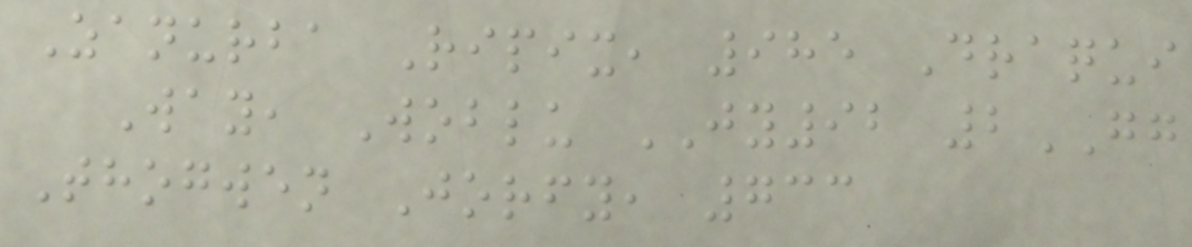Zanurba Ripix, 985 Draqui
Way, Woblu JY92 2GG
Thogwen Jorfy, 733
